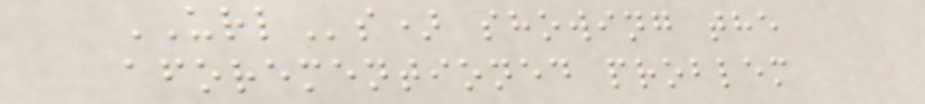URLs) showing the
aforementioned problem
